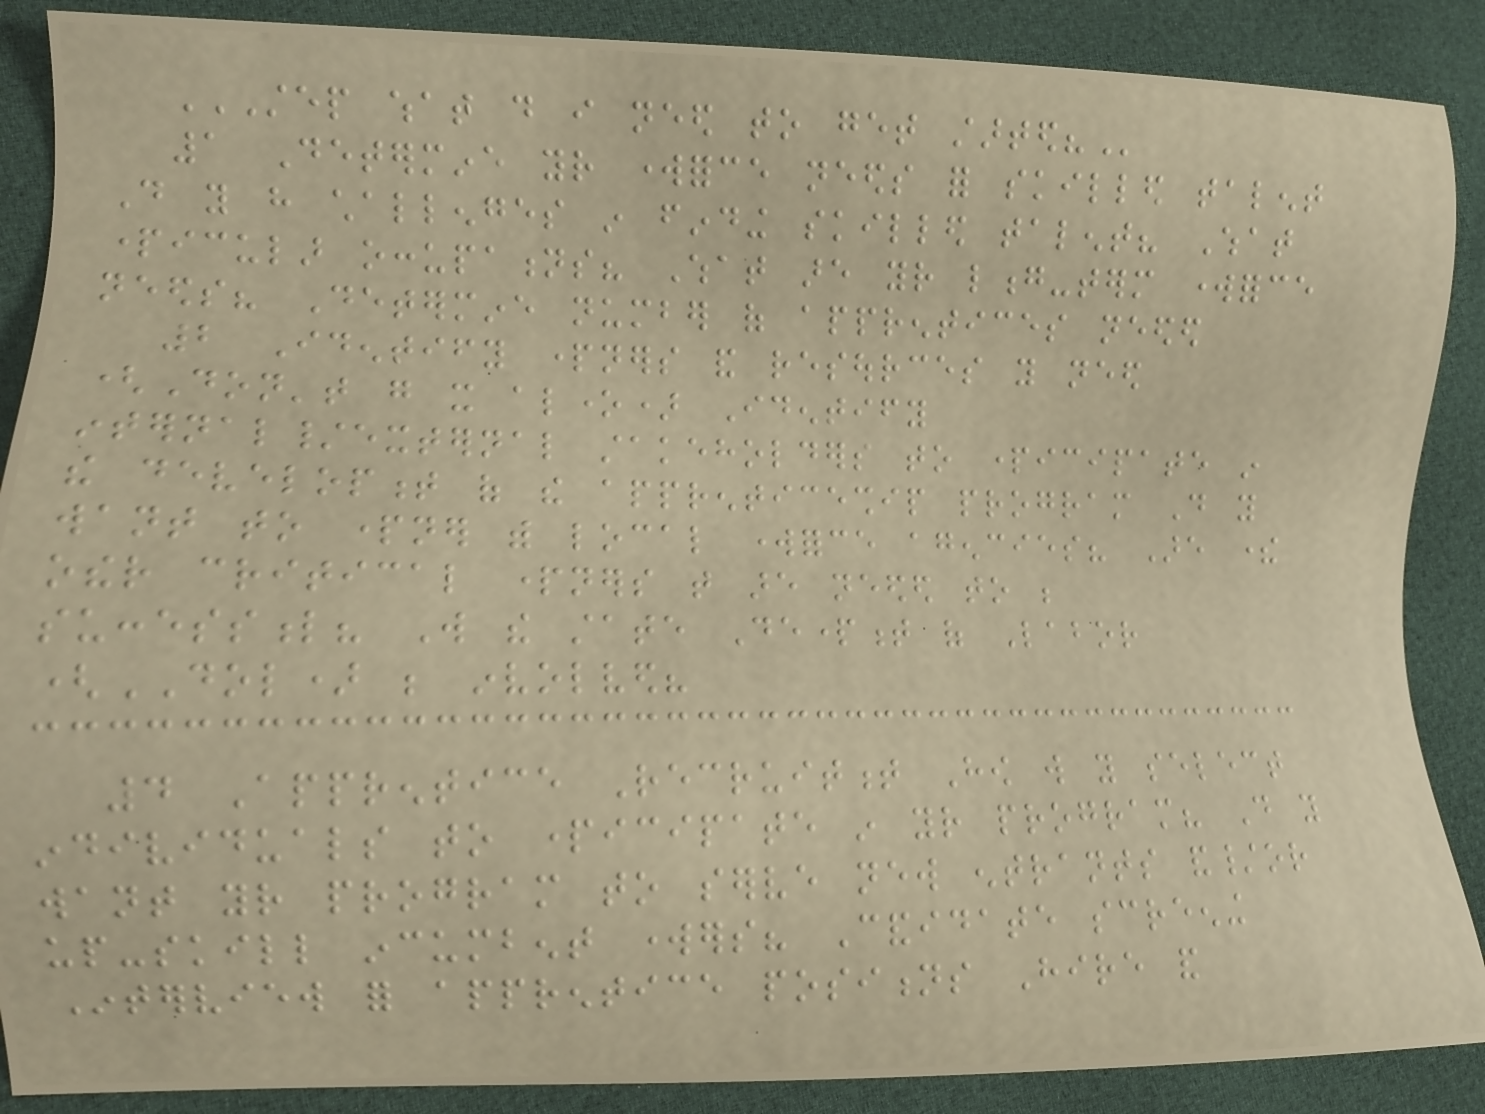STEP WHAT DO I NEED TO GET STARTED?
1 Determine your workforce needs for skilled talent
Do you have challenges in finding skilled talent? What
particular occupations? What are your long-term workforce
needs? Determine number of apprentices needed
2 Identify partners and resources you need
(Don't go it alone) Identify
internal/external stakeholders to participate in
the development of the apprenticeship program Do you
want to partner with local workforce agencies? Are there
other critical partners that are needed to be
successful? Will the state Department of Labor
(DOL) be involved?
4 Apprentice Recruitment How will you select
individuals to participate in your program? Do you
want your program to serve new entrants and/or
up-skill incumbent workers? Candidate screening
Interview for apprentice positions Hire and
